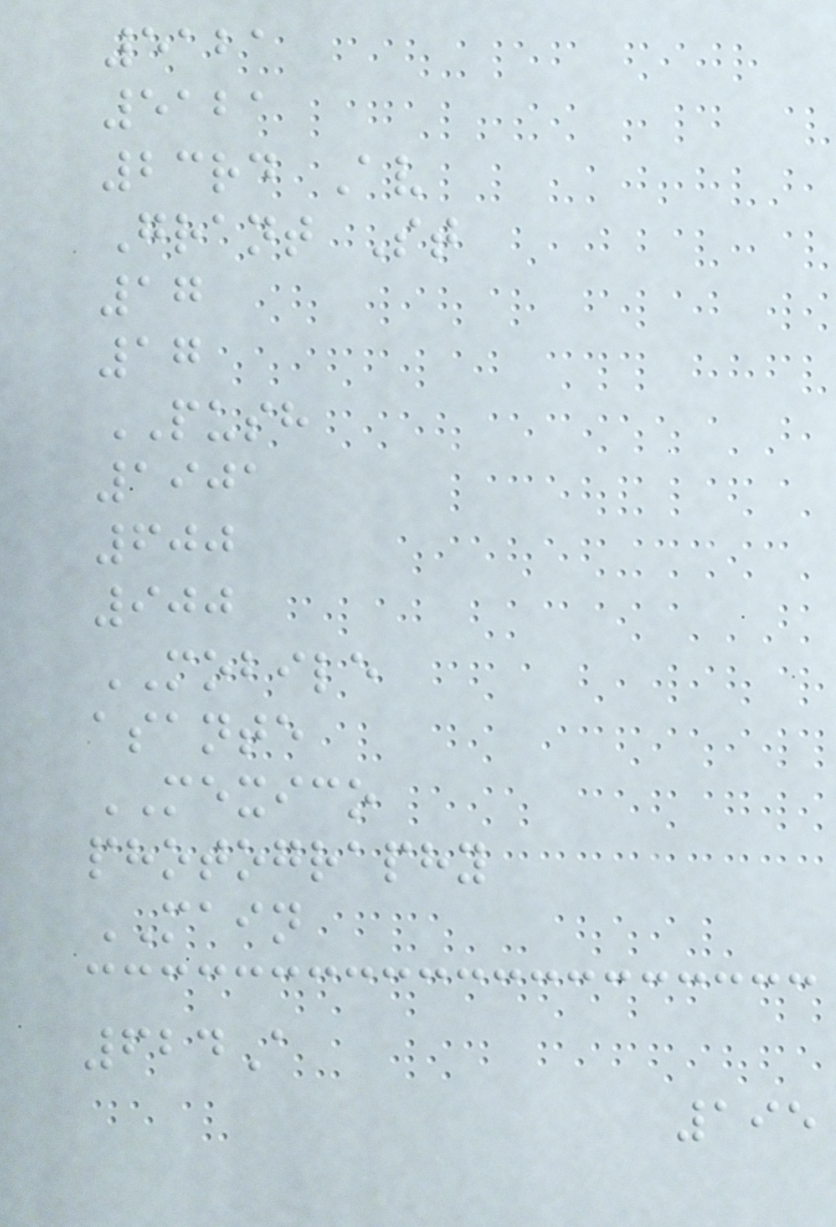5121
5121
23rd Av
Grant St
17
17
PUSH
1901
600
900
MOBILE
asante
MEXICO
photography
MAIN
624A
195
